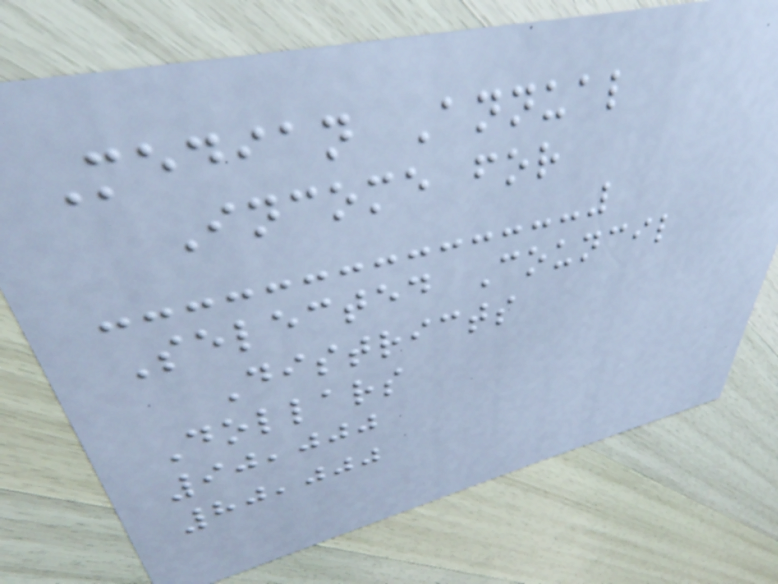Median Annual
Income for
Selected Council
Districts
Dollars
90,000
80,000
